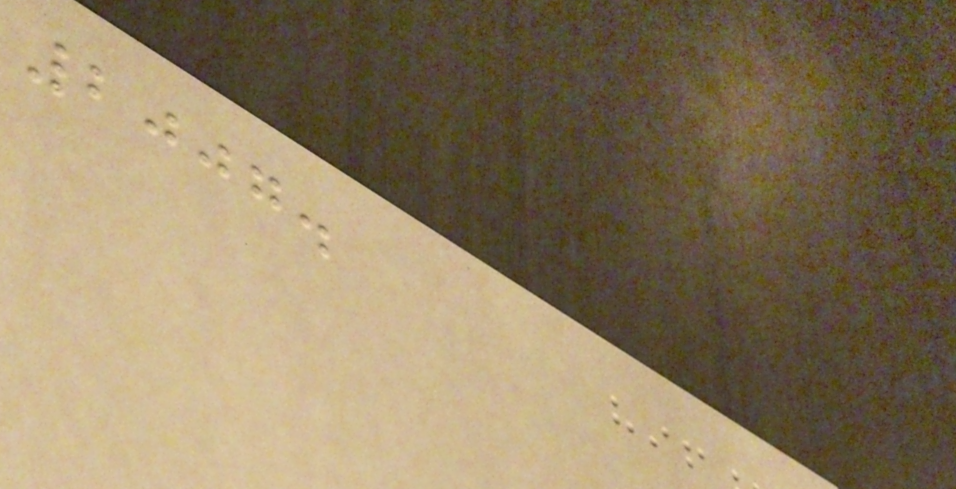2007.
